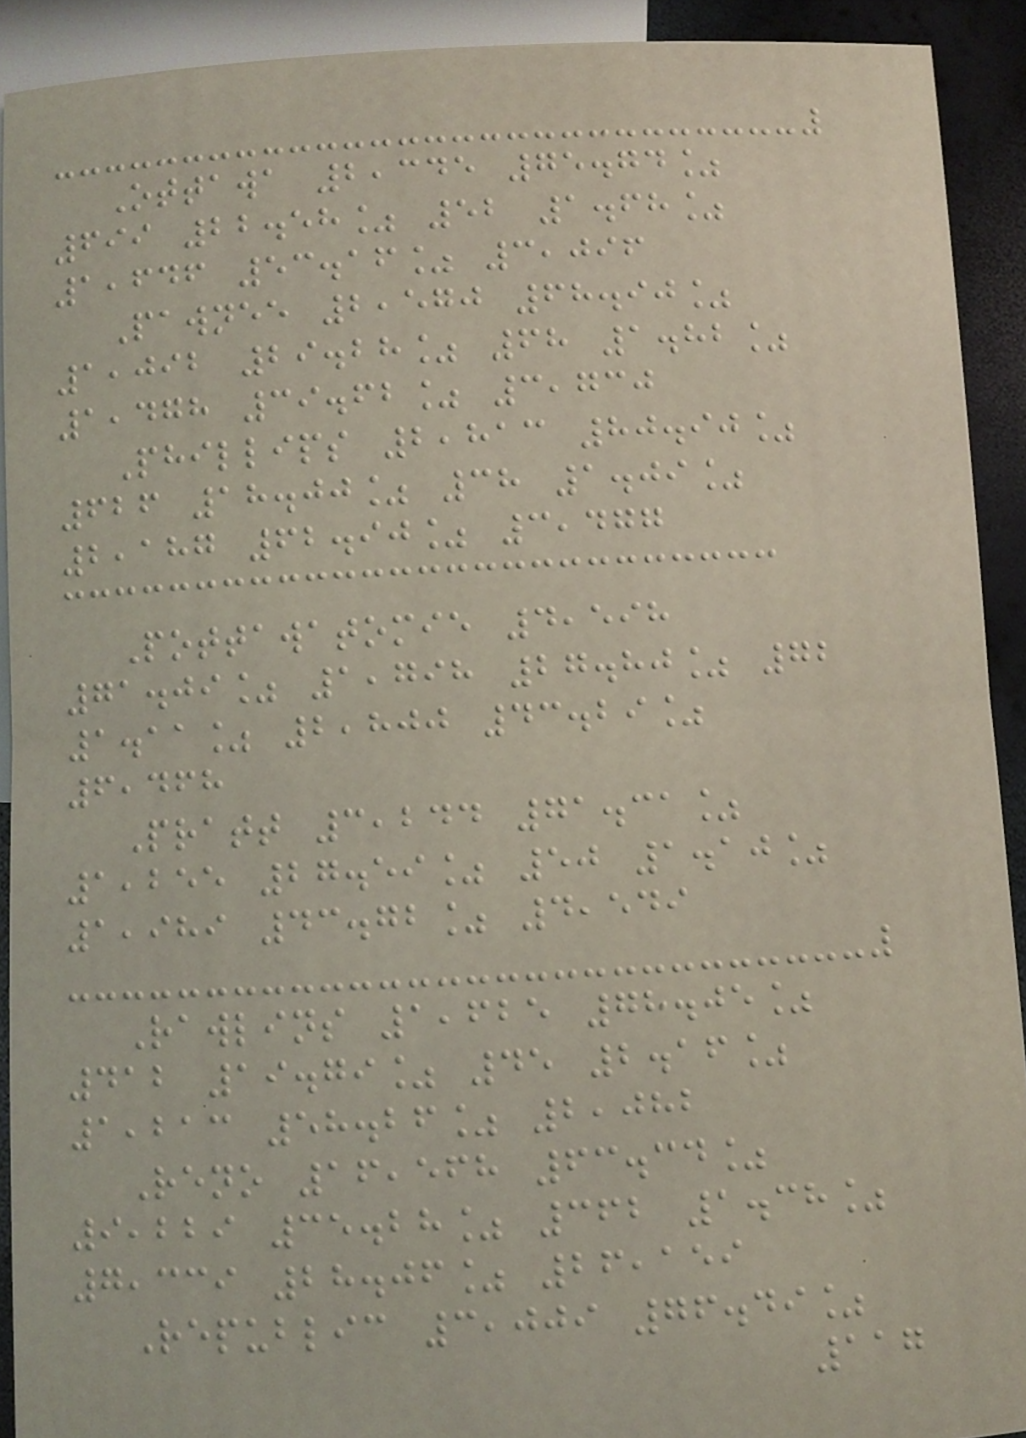Ottawa 2,345 75.74%
699 22.58% 52 1.68%
1,646 53.16% 3,096
Pawnee 2,570 68.90%
1,092 29.28% 68 1.82%
1,478 39.62% 3,730
Phillips 2,813 80.90%
626 18.00% 38 1.09%
2,187 62.90% 3,477
Pottawatomie 4,598
71.09% 1,798 27.80% 72
1.11% 2,800 43.29%
6,468
Pratt 3,244 71.31%
1,255 27.59% 50 1.10%
1,989 43.72% 4,549
Rawlins 1,625 78.05%
412 19.79% 45 2.16%
1,213 58.26% 2,082
Reno 16,568 63.34%
9,229 35.28% 362 1.38%
7,339 28.06% 26,159
Republic 3,009 76.49%
117
